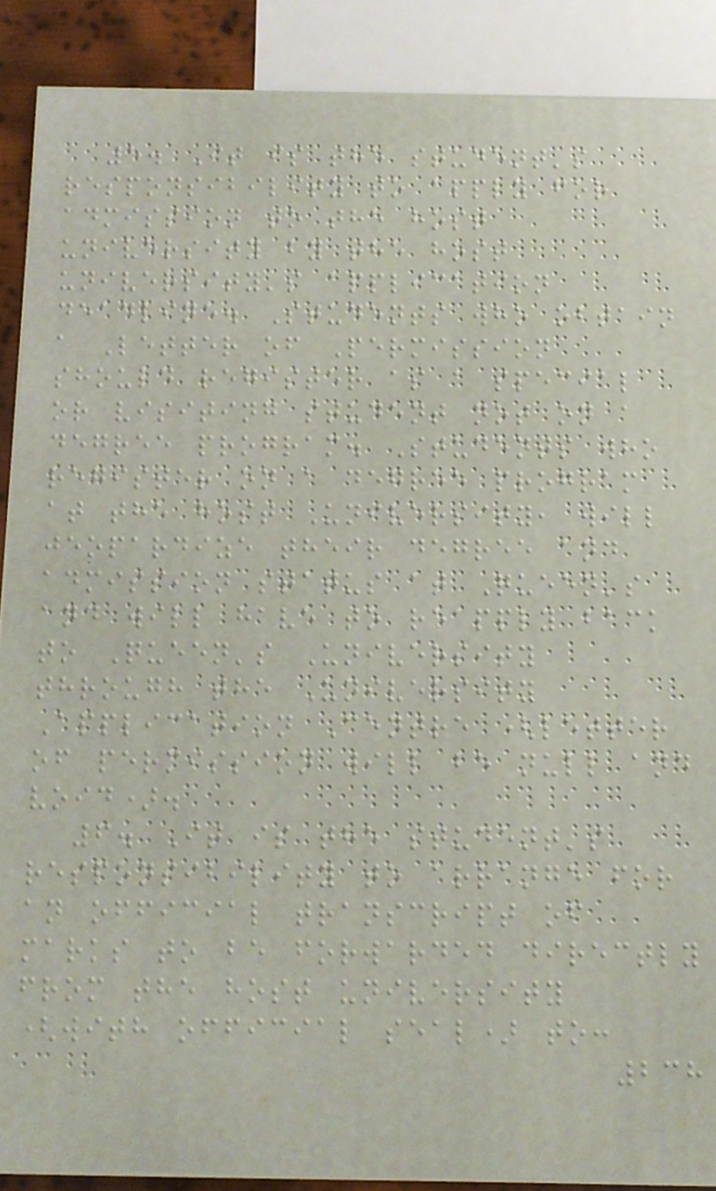5. It is the student's
responsibility to apply for
admission to the host
university by the host
university's application
deadline. Students who obtain
a Letter of Permission
should register as a special
or visiting student not on a
degree program. Students who
register on a degree program
at the host University, will
jeopardize their degree and
admission status at Queen's
and will have to reapply back
to Queen's University
through the University
Application Centre (letter
of permission will be null and
void).
6. It is the student's
responsibility to arrange for
an official transcript of
marks to be forwarded directly
from the host university
(with official seal) to:
238
